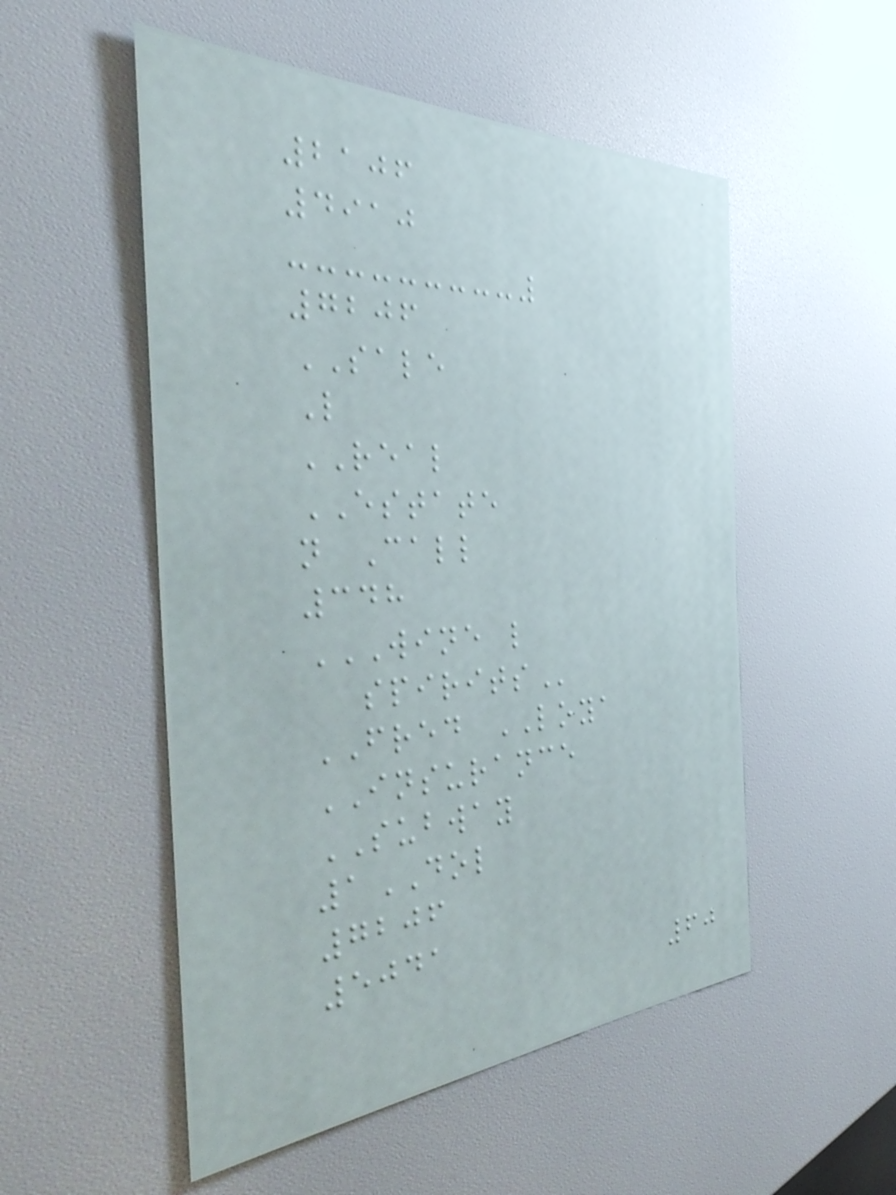2106
4910
7206
SALE
L
REAL
ESTATE
n Call
348
WINE L
SPIRITS
FRED LOYA
INSURANCE
SUBWAY
1DOL
7206
5041
60
